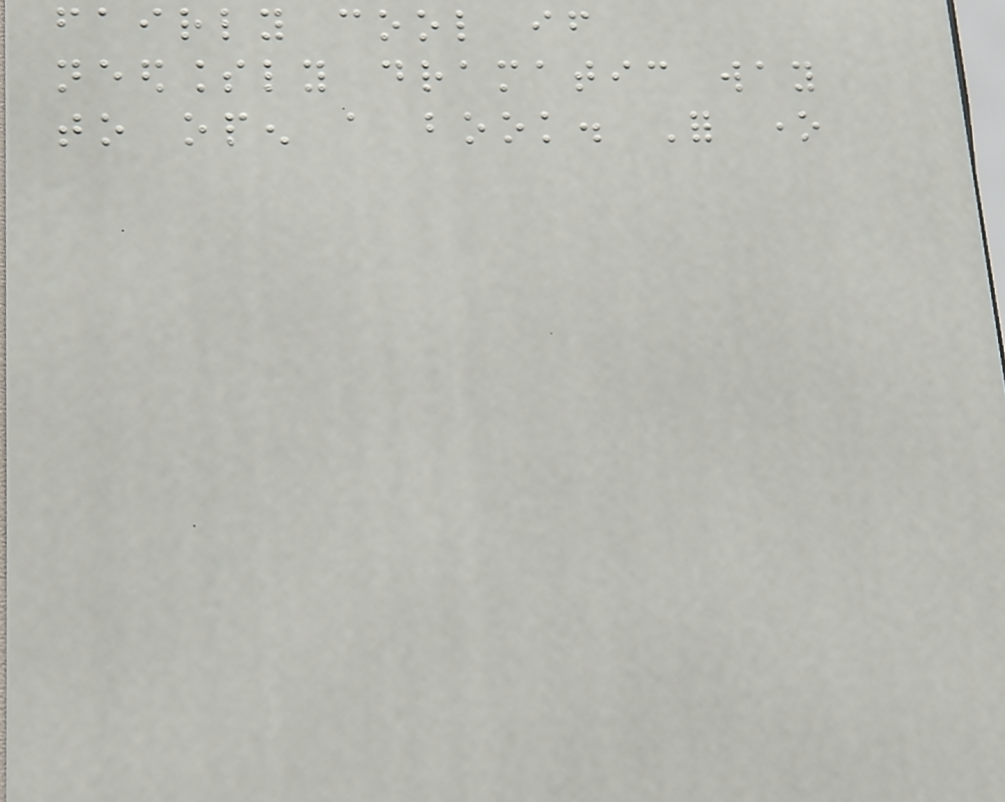fairly cool if
needlessly dramatic way
to open a book. For one
